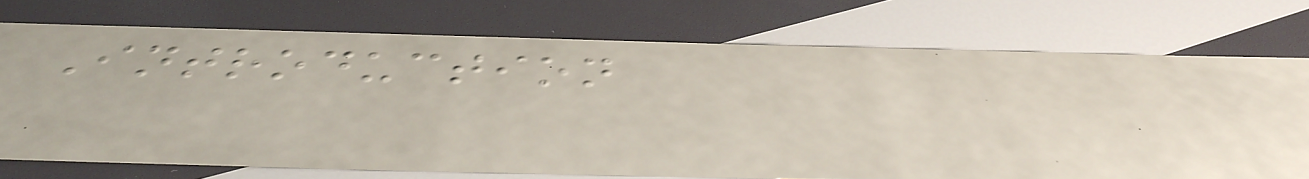Introduction
